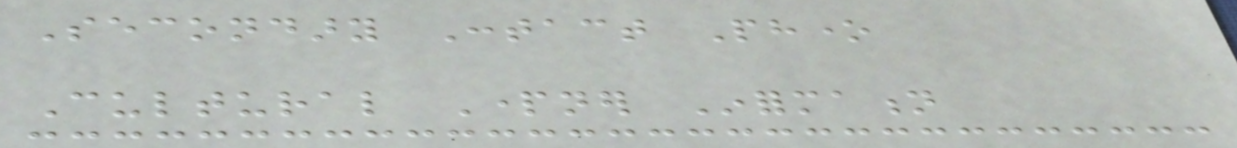Secondary Contact Phone
Cultural Partner Information
